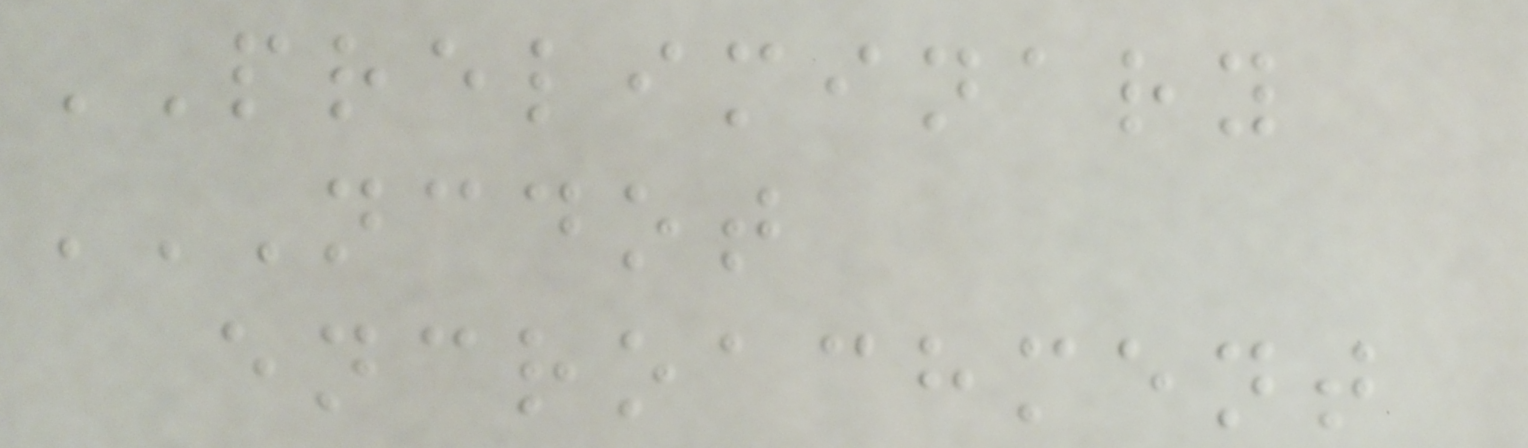PRELIMINARY
NCDOT
ENCROACHMENT
